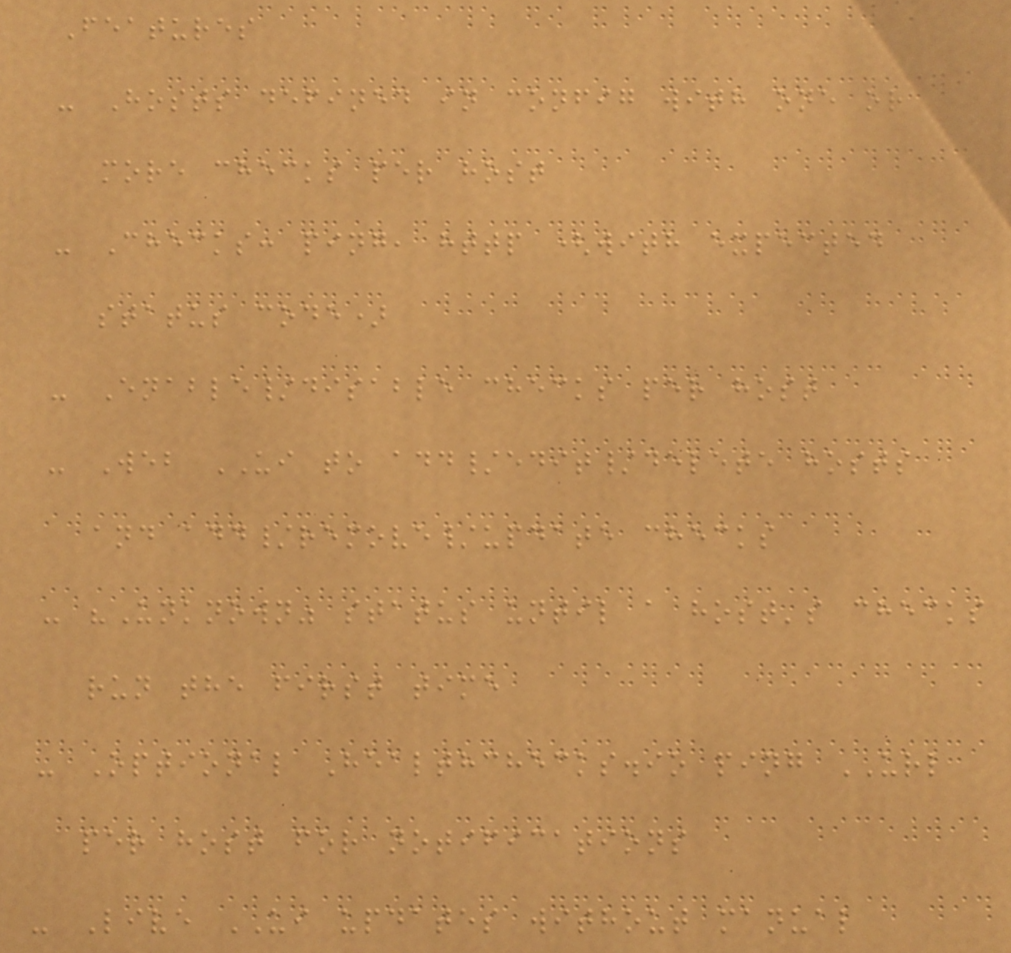Features
- Hosts defined in config with one or
more checks per host
- Checks: ping, http (with expected
status code)
- Enable/disable checks per host
- Web UI to add/edit/delete hosts
and add/remove/update checks
- "Unknown" status until a host's checks
run the first time
- Optional Healthchecks.io ping URL
per host for notifications
- Live UI updates without manual
